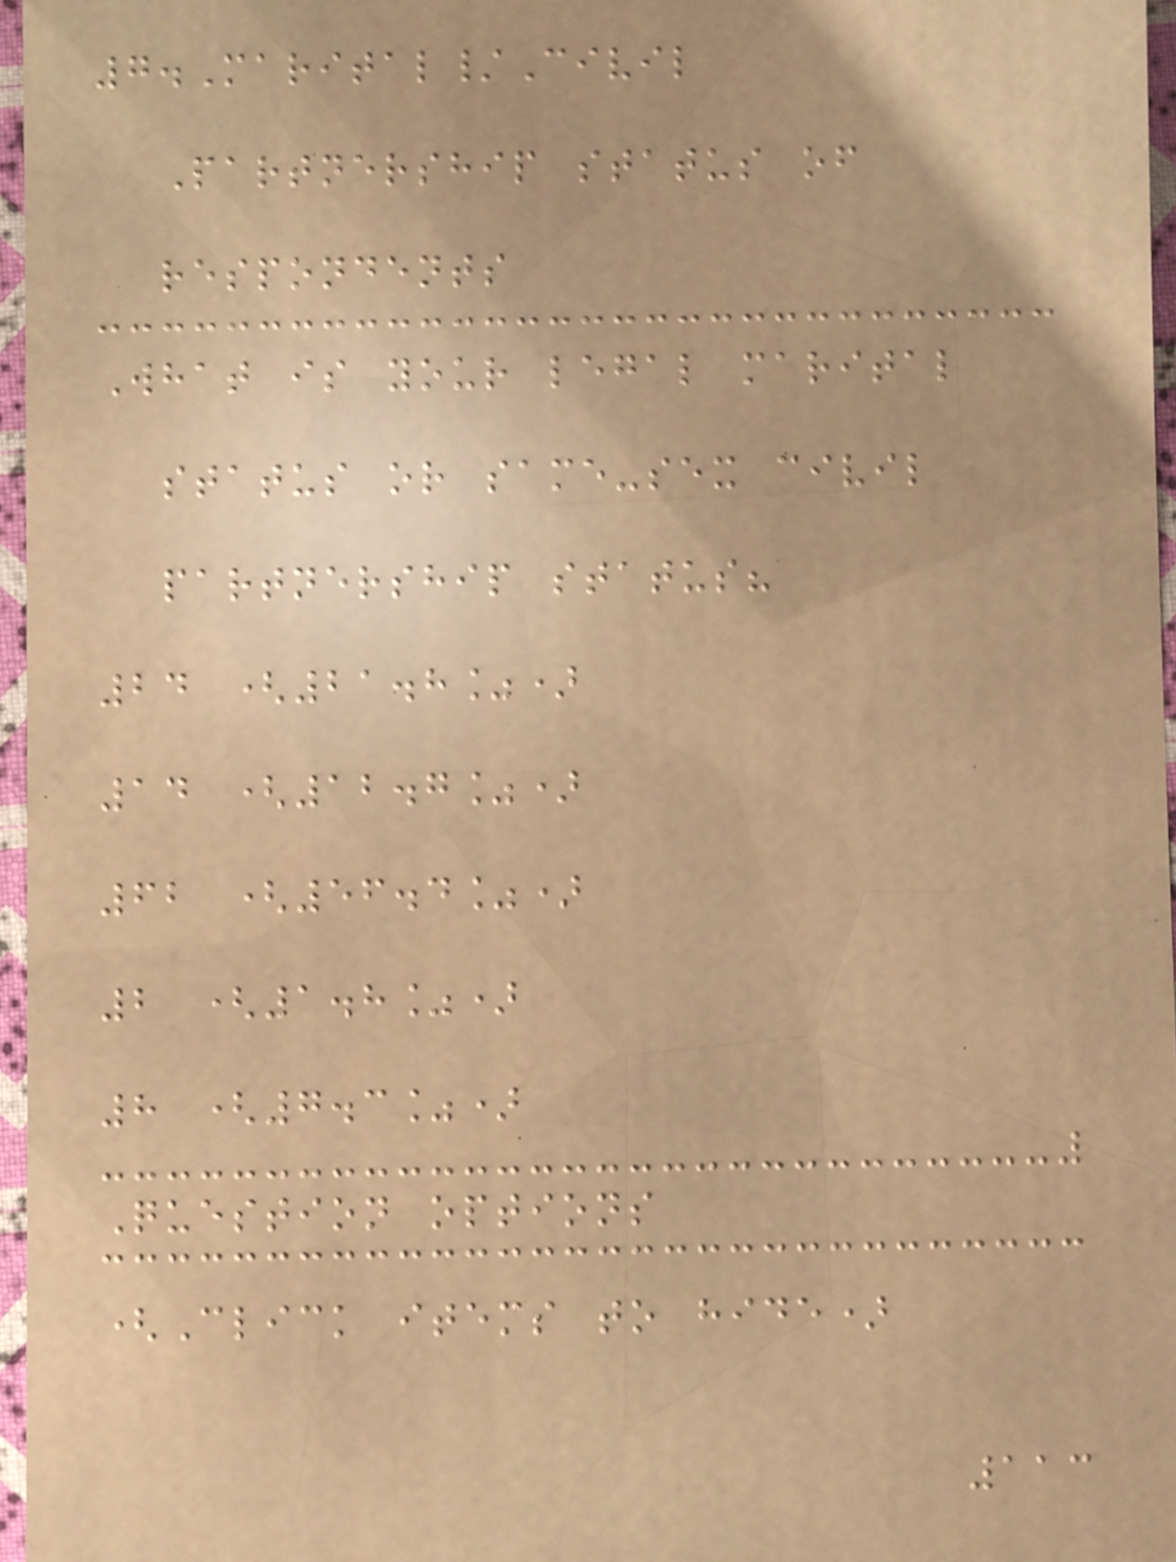7.Marital/Civil
Partnership status of
respondents
What is your legal marital
status or same-sex civil
partnership status?
24 (21.8%)
14 (12.7%)
62 (56.4%)
2 (1.8%)
8 (7.3%)
Question options
(Click items to hide)
113
